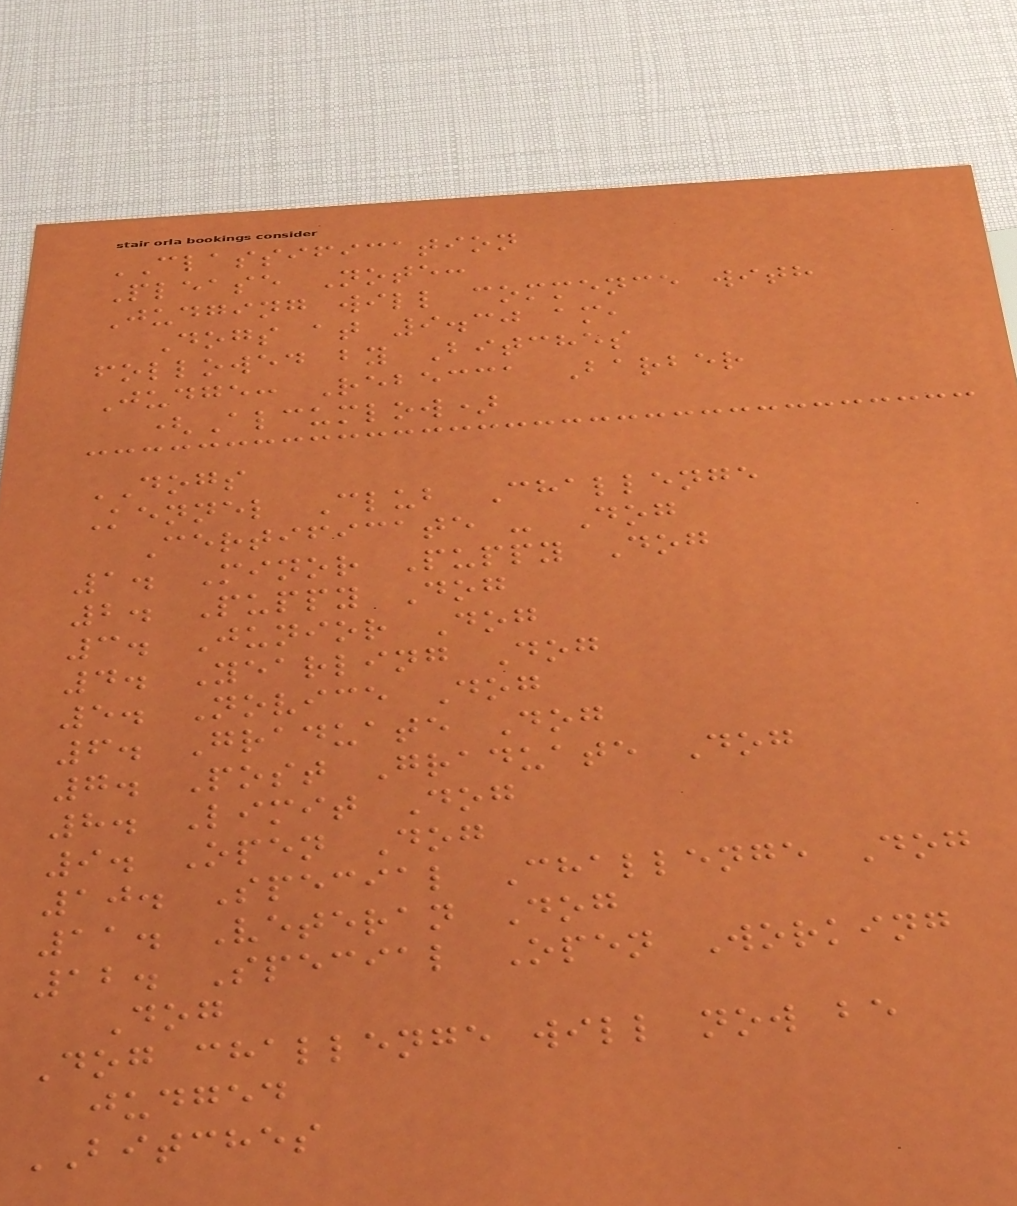CLASSIFICATION
Please Note:
Judging will commence with
Dogs at 9.30 am,
followed by Bitches
Judge: Rebecca Barber
(Alcumlow)
DOGS
Kennel Club Challenge
Certificate - Dog
1. Minor Puppy Dog
2. Puppy Dog
3. Junior Dog
4. Yearling Dog
5. Novice Dog
6. Graduate Dog
7. Post Graduate Dog
8. Limit Dog
9. Open Dog
10. Special Challenge Dog
11. Veteran Dog
12. Special Open Working
Dog
Dog challenge will now be
judged
BITCHES
